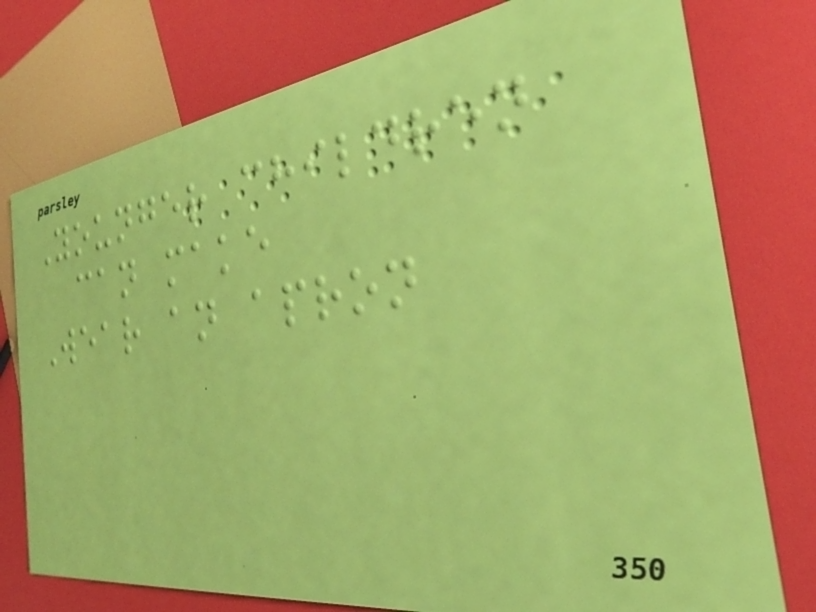Younger children
can make
Wear an apron
